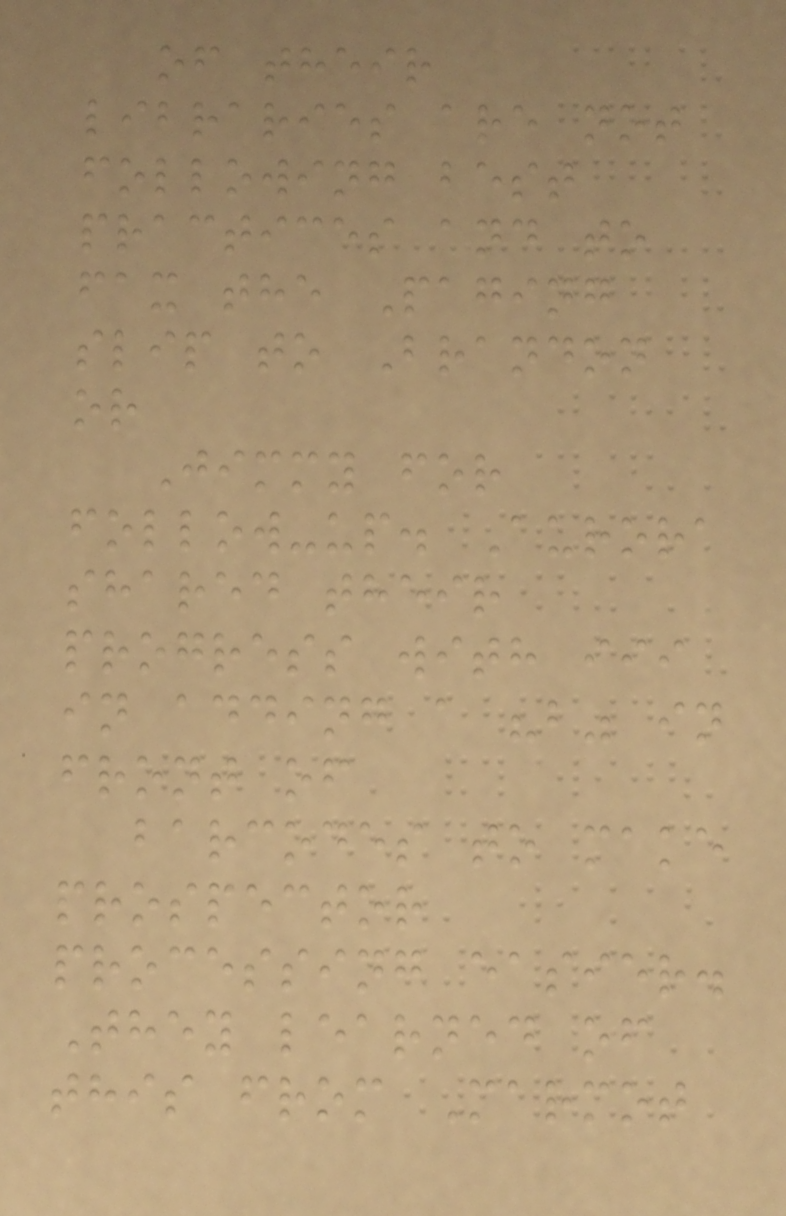of their
libraries are not
following best
practices and to
fax the Paging
slip to Brandon
or
Jimmy for
follow-up. Aurora
shared their
progress with iii
in adding a "b" in
front of
barcodes to make
prospector
processing easier.
They learned of
this from Marmot
